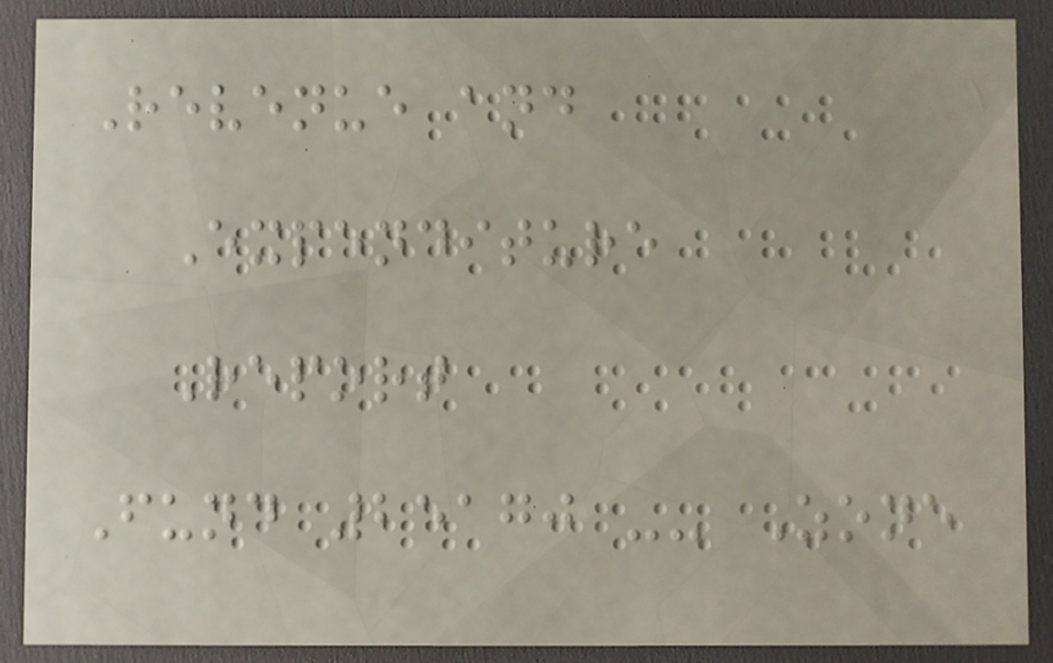Revenue and
Expenditure
Report
Fund 25170 -- Zone
